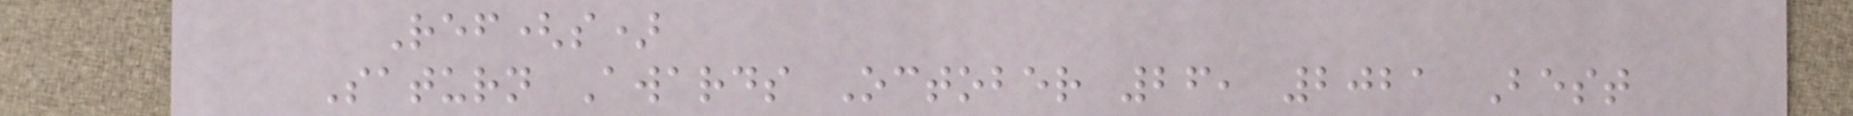Ref(s)
Saturn Awards October 26, 2021 Best
